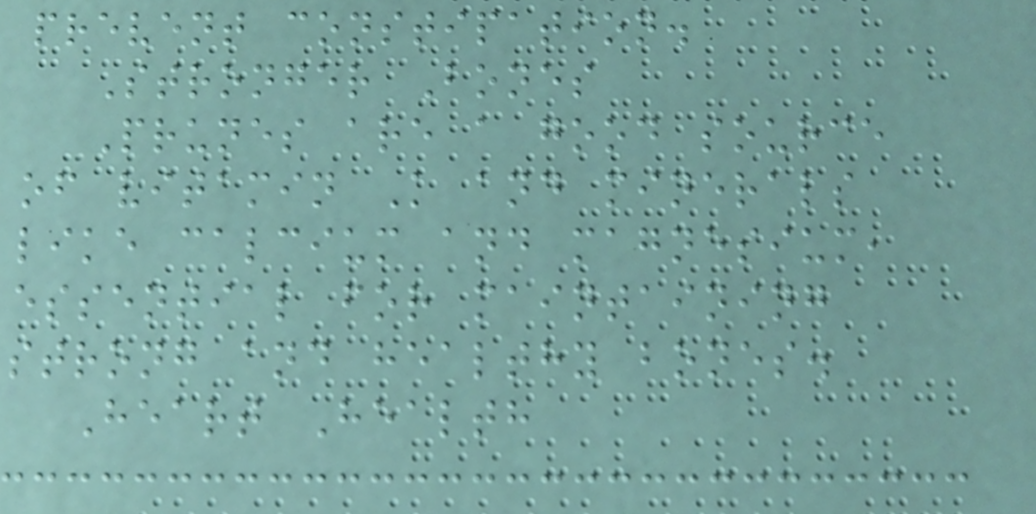prevent constipation.
Stronger Bones
Prunes are a good source
of vitamin K and minerals
like calcium and magnesium,
essential for maintaining
strong and healthy bones.
Heart Health
